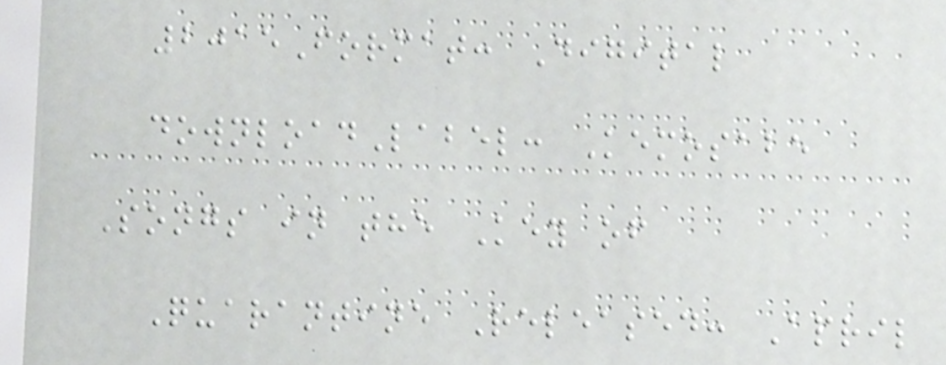2015Format: Digital
downloadLabel: Kemosabe
Songs in the Key of
Quarantine Released: April
